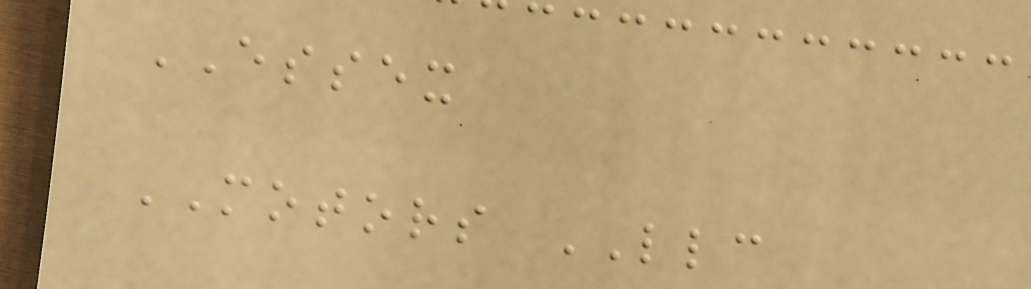ESSEX
MOTORS LLC
